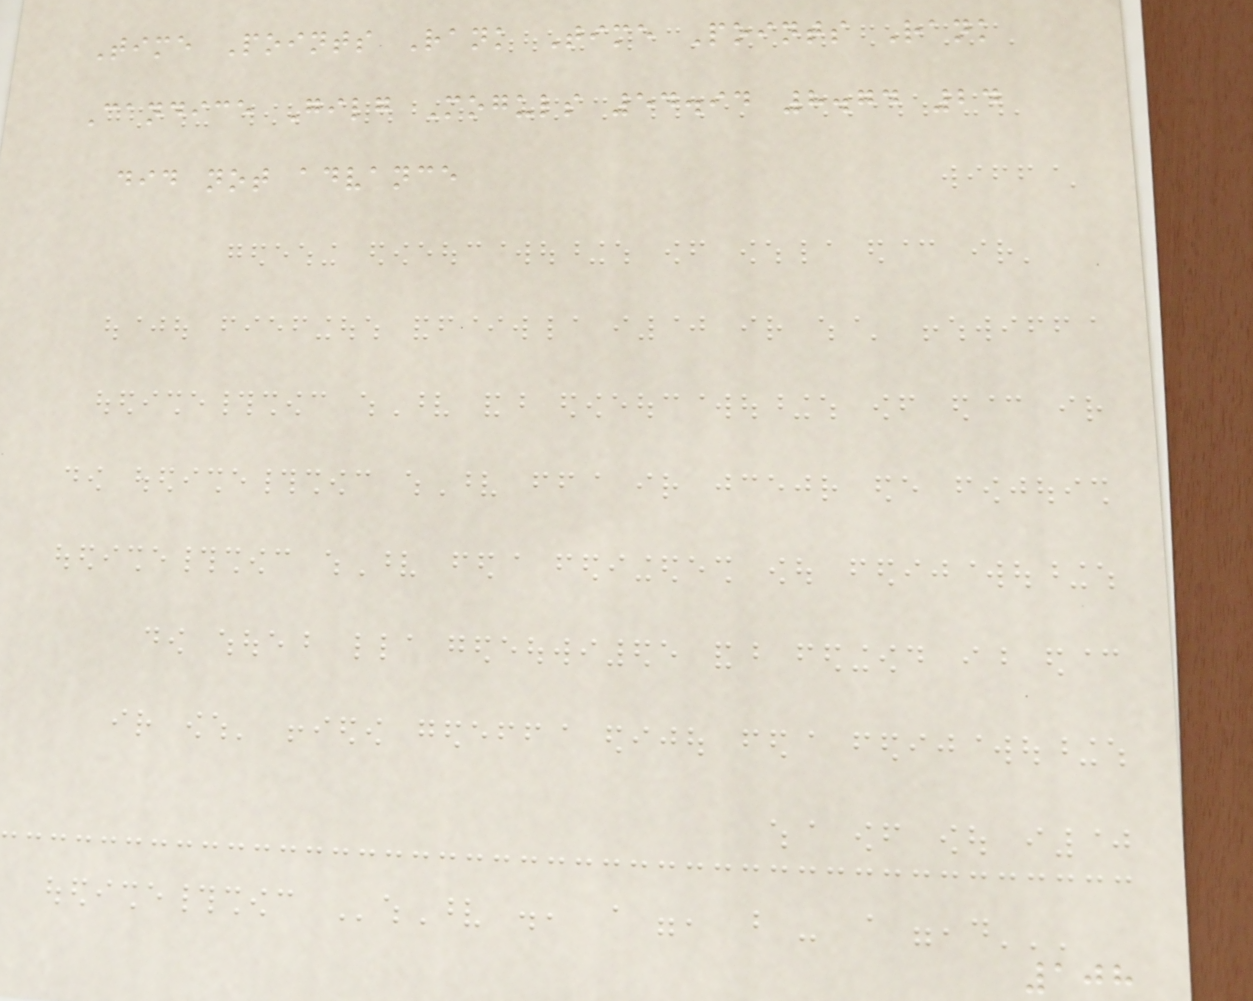Time Points Rank Time Points Rank
Candice Gilg Moguls 54.94 8.74 24
did not advance
108
